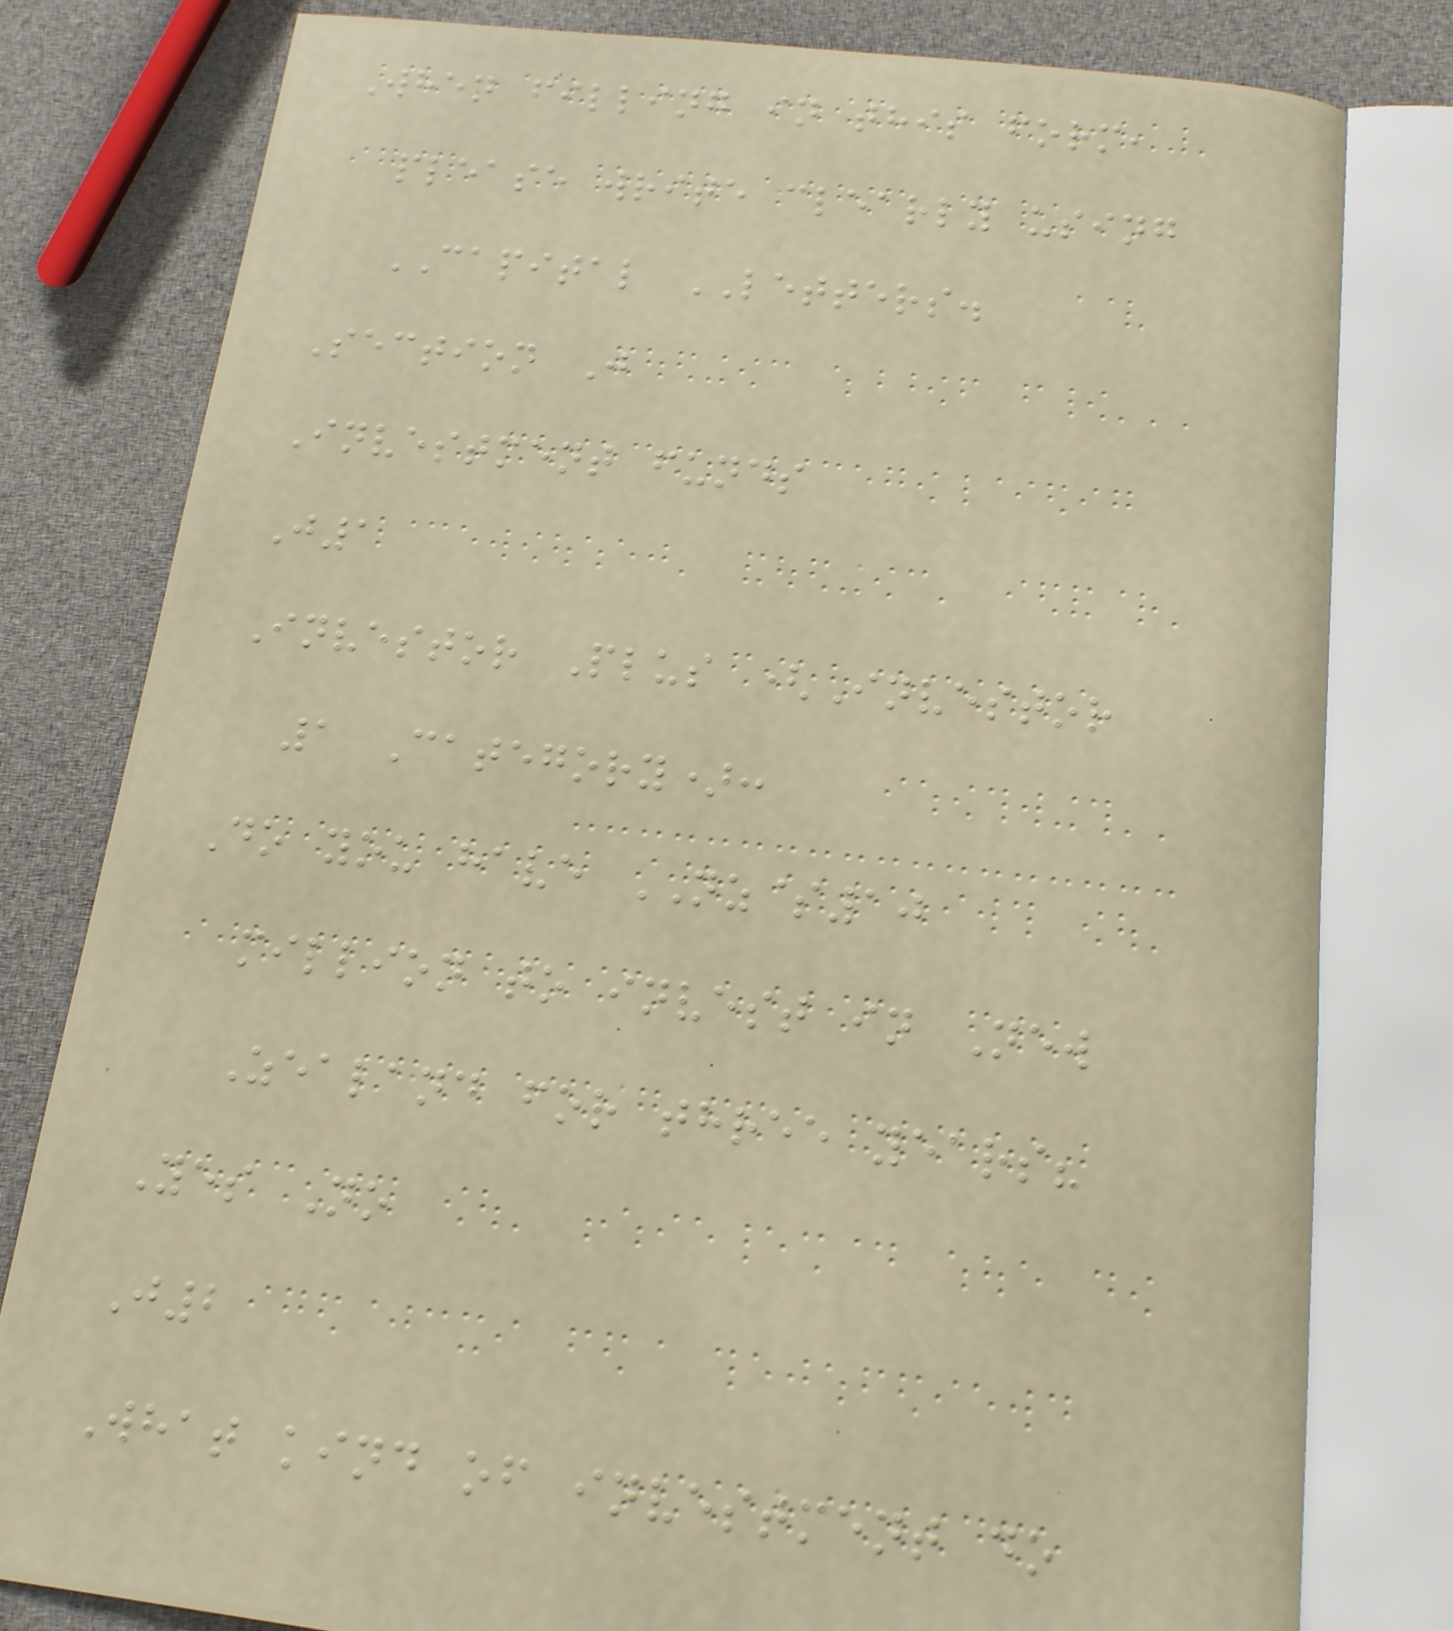When filling in this form,
please write clearly using
CAPITAL LETTERS.
Section J
Investment funds
J1
Investor Plus (Investor
1 Category):
Do you have NZ$10
million to invest in New
Zealand for three years?
Yes No
J2
What kind of investment do
